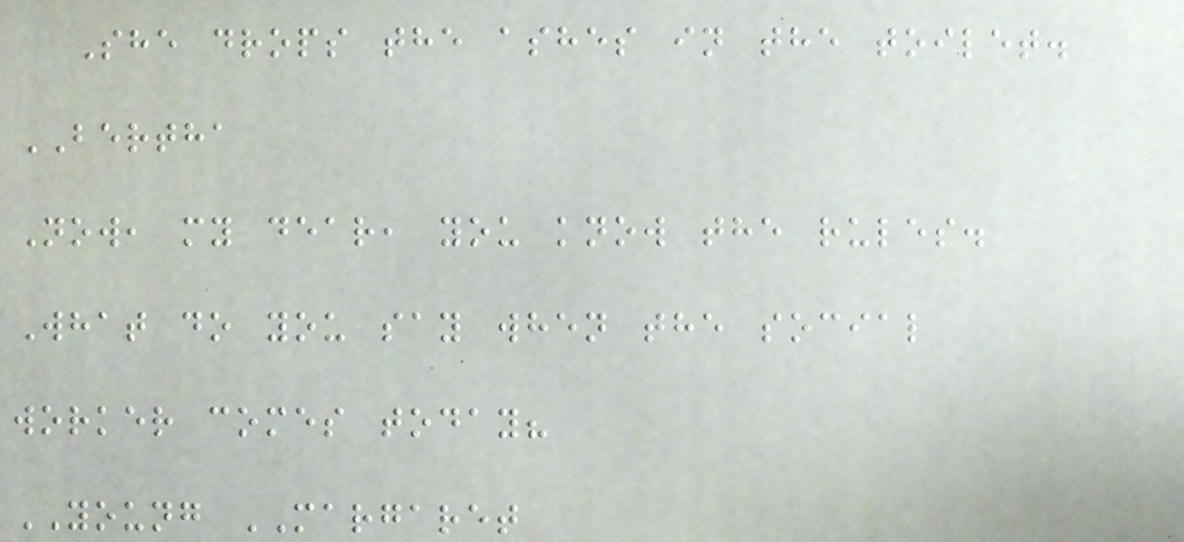She drops the ashes in the toilet.
BERTHA
Now, my dear, you know the rules.
What do you say when the social
worker comes today?
YOUNG MARGARET
